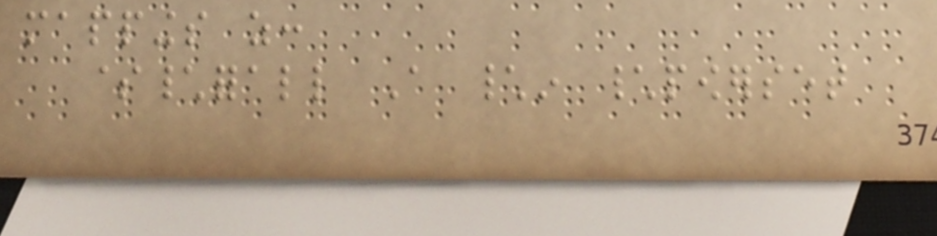mappings as:
$\forall A \in \powerset
